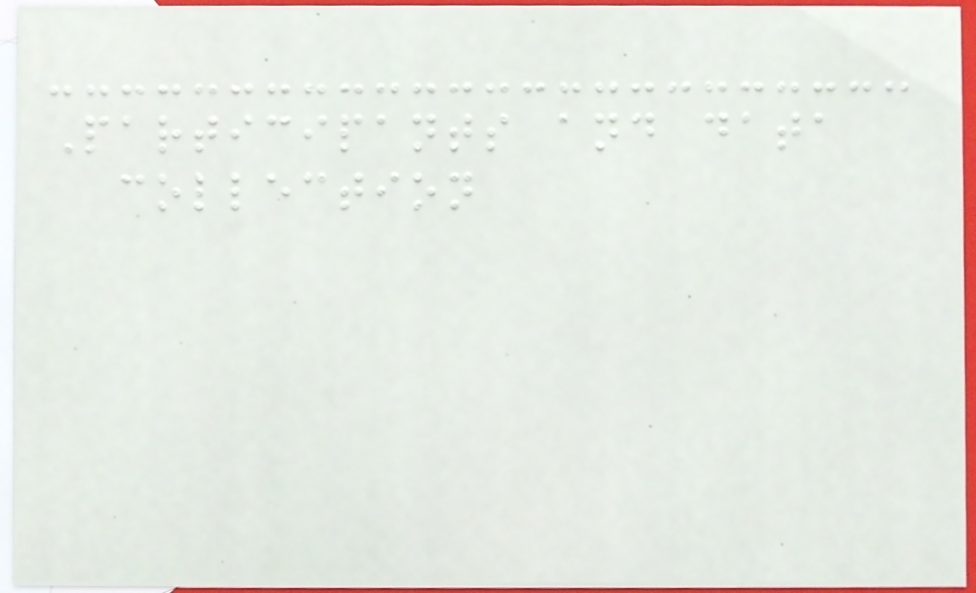Participants and data
collection
